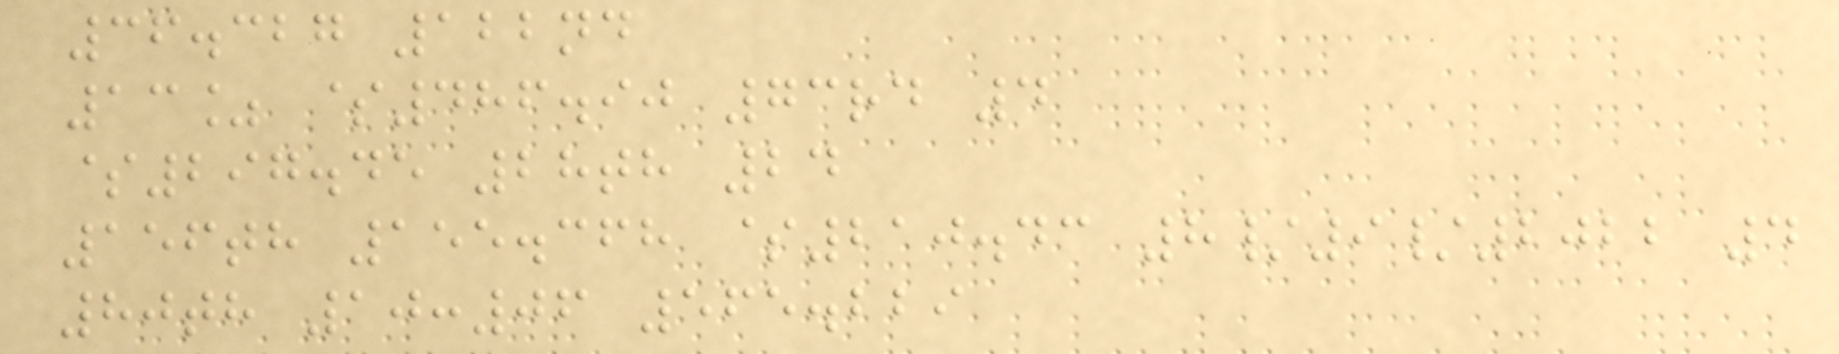36.327 122nd
13% $486.90 73rd 4
$297.45 28th 24
156th 155.368 $210.43 8/9/2022 4
80th 10:06 565.229
